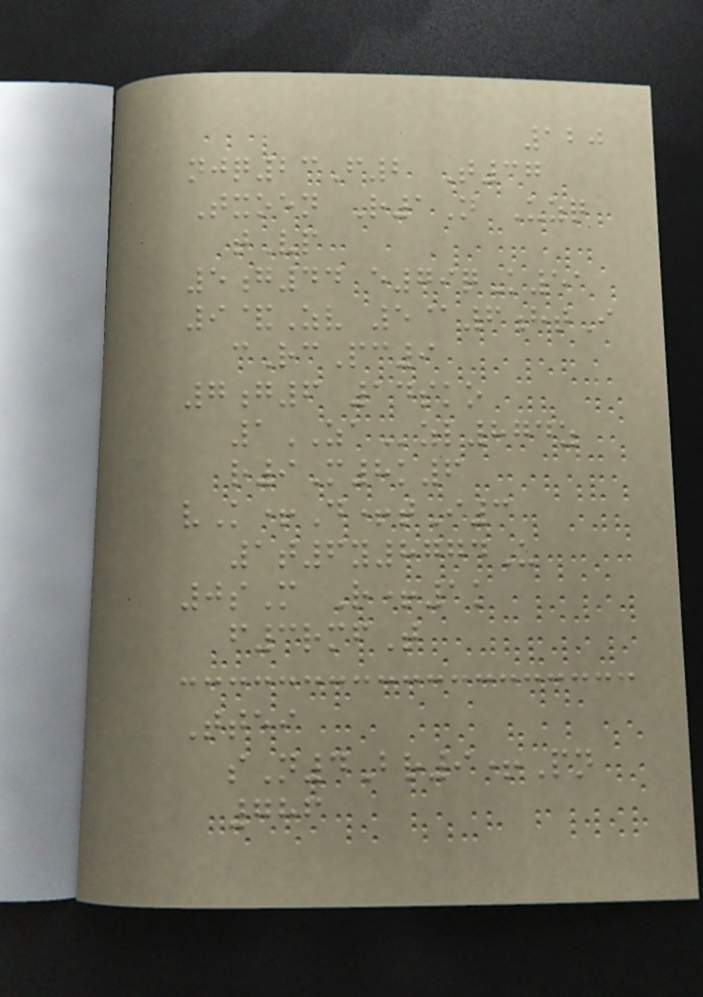120
njq23F2 T37
Txoen R1N Uzq
tVp
5g44 e79qK51
9&Zv 5@6htI
cRcPc9
7g6 14sko
1ZAzl874z
r9M8k6
vK+D+tI3
1t6y8774U
0sM R+1k
f3rmfT
Ttei
sN4Br9+Pn
786
